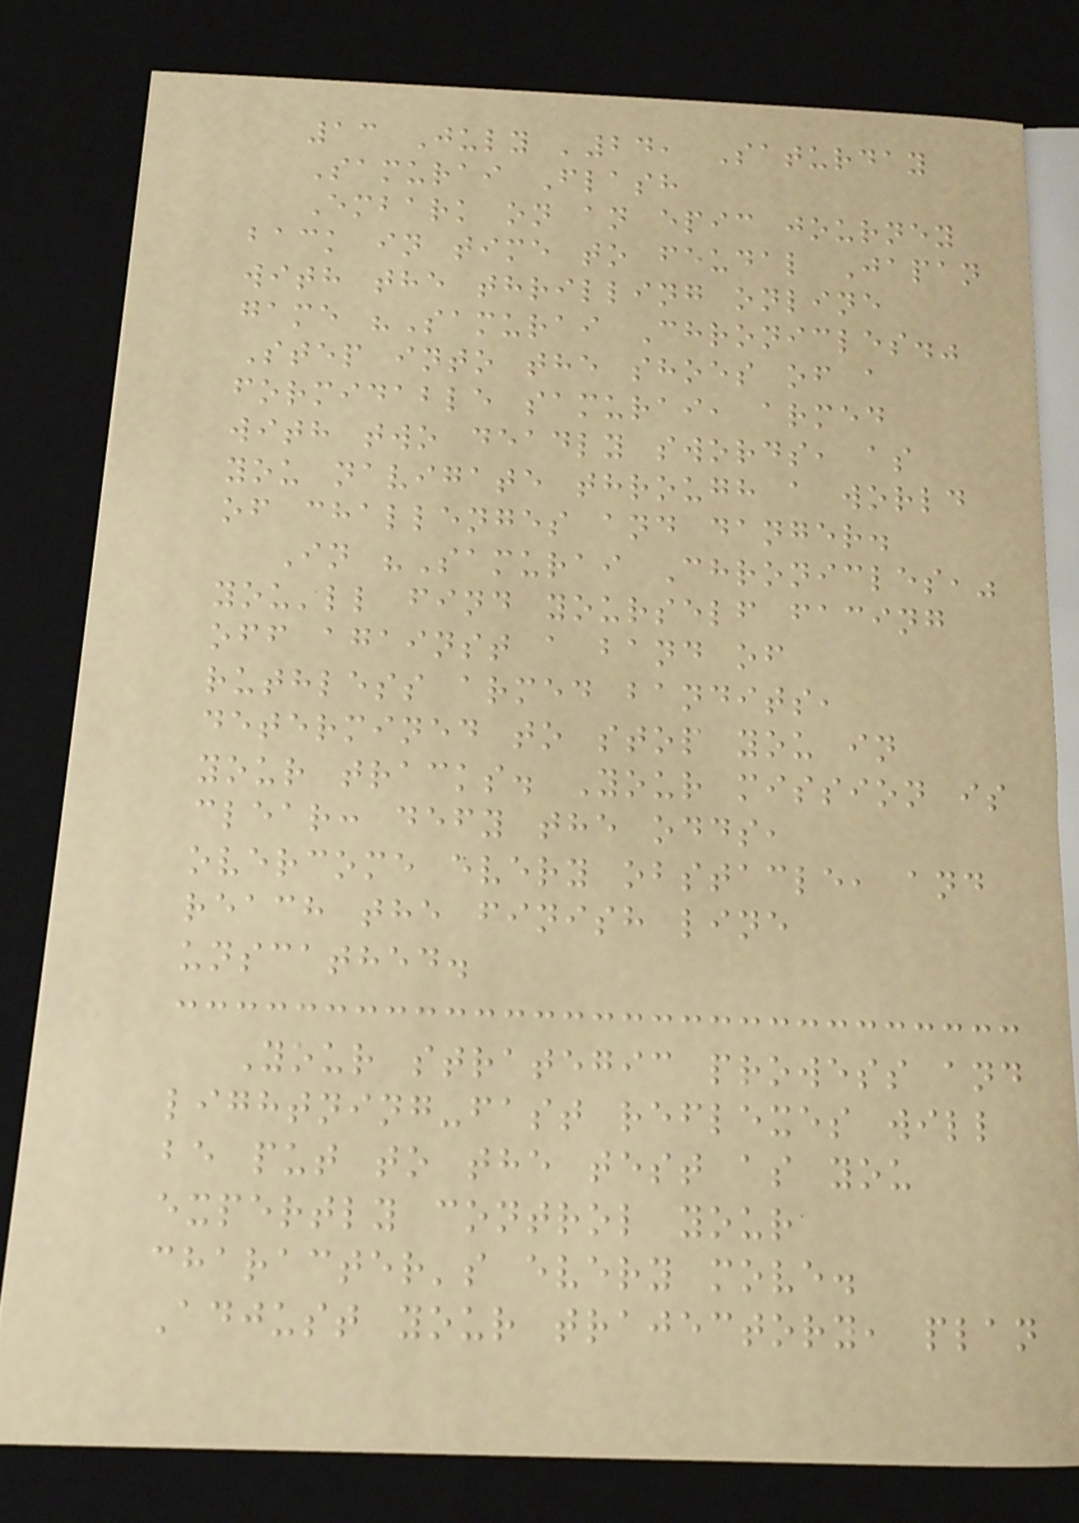13 July '24, Saturday
Samurai Flash
Embark on an epic journey
back in time to feudal Japan
with the thrilling online
game "Samurai Chronicles."
Step into the shoes of a
formidable samurai, armed
with two deadly swords, as
you navigate through a world
of challenges and danger.
In "Samurai Chronicles,"
you'll find yourself facing
off against a band of
ruthless armed bandits,
determined to stop you in
your tracks. Your mission is
clear: defy the odds,
overcome every obstacle, and
reach the finish line
unscathed.
Your strategic prowess and
lightning-fast reflexes will
be put to the test as you
expertly control your
character's every move.
Adjust your trajectory, plan
